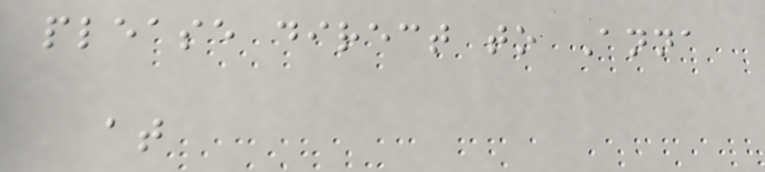please direct to Anna
at
